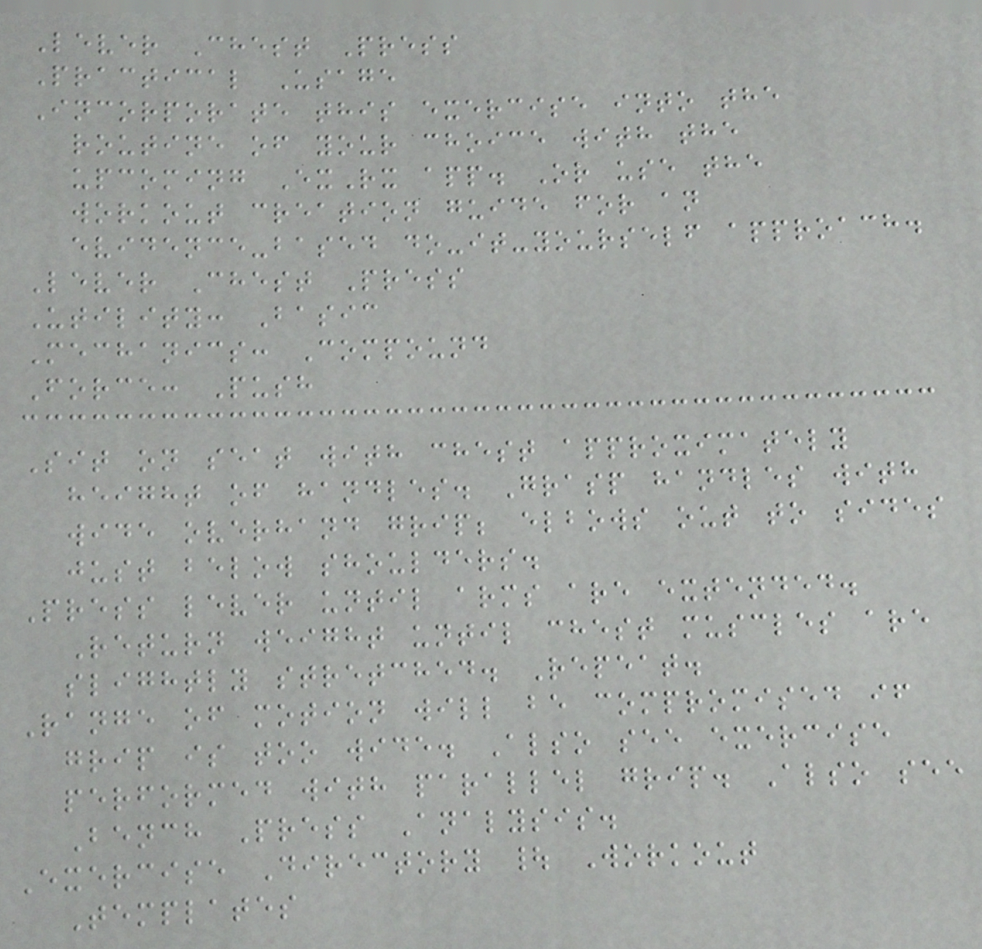Lever Chest Press
Practical Usage
Incorporate this exercise into the
routine of your choice with the
upcoming ExRx app. Or use the
workout creation guide for an
evidence-based do-it-yourself approach.
Lever Chest Press
Utility: Basic
Mechanics: Compound
Force: Push
Sit on seat with chest approximately
height of handles. Grasp handles with
wide overhand grip; elbows out to sides
just below shoulders.
Press lever until arms are extended.
Return weight until chest muscles are
slightly stretched. Repeat.
Range of motion will be compromised if
grip is too wide. Also see exercise
performed with parallel grip. Also see
Bench Press Analysis.
Exercise Directory | Workout
Templates
